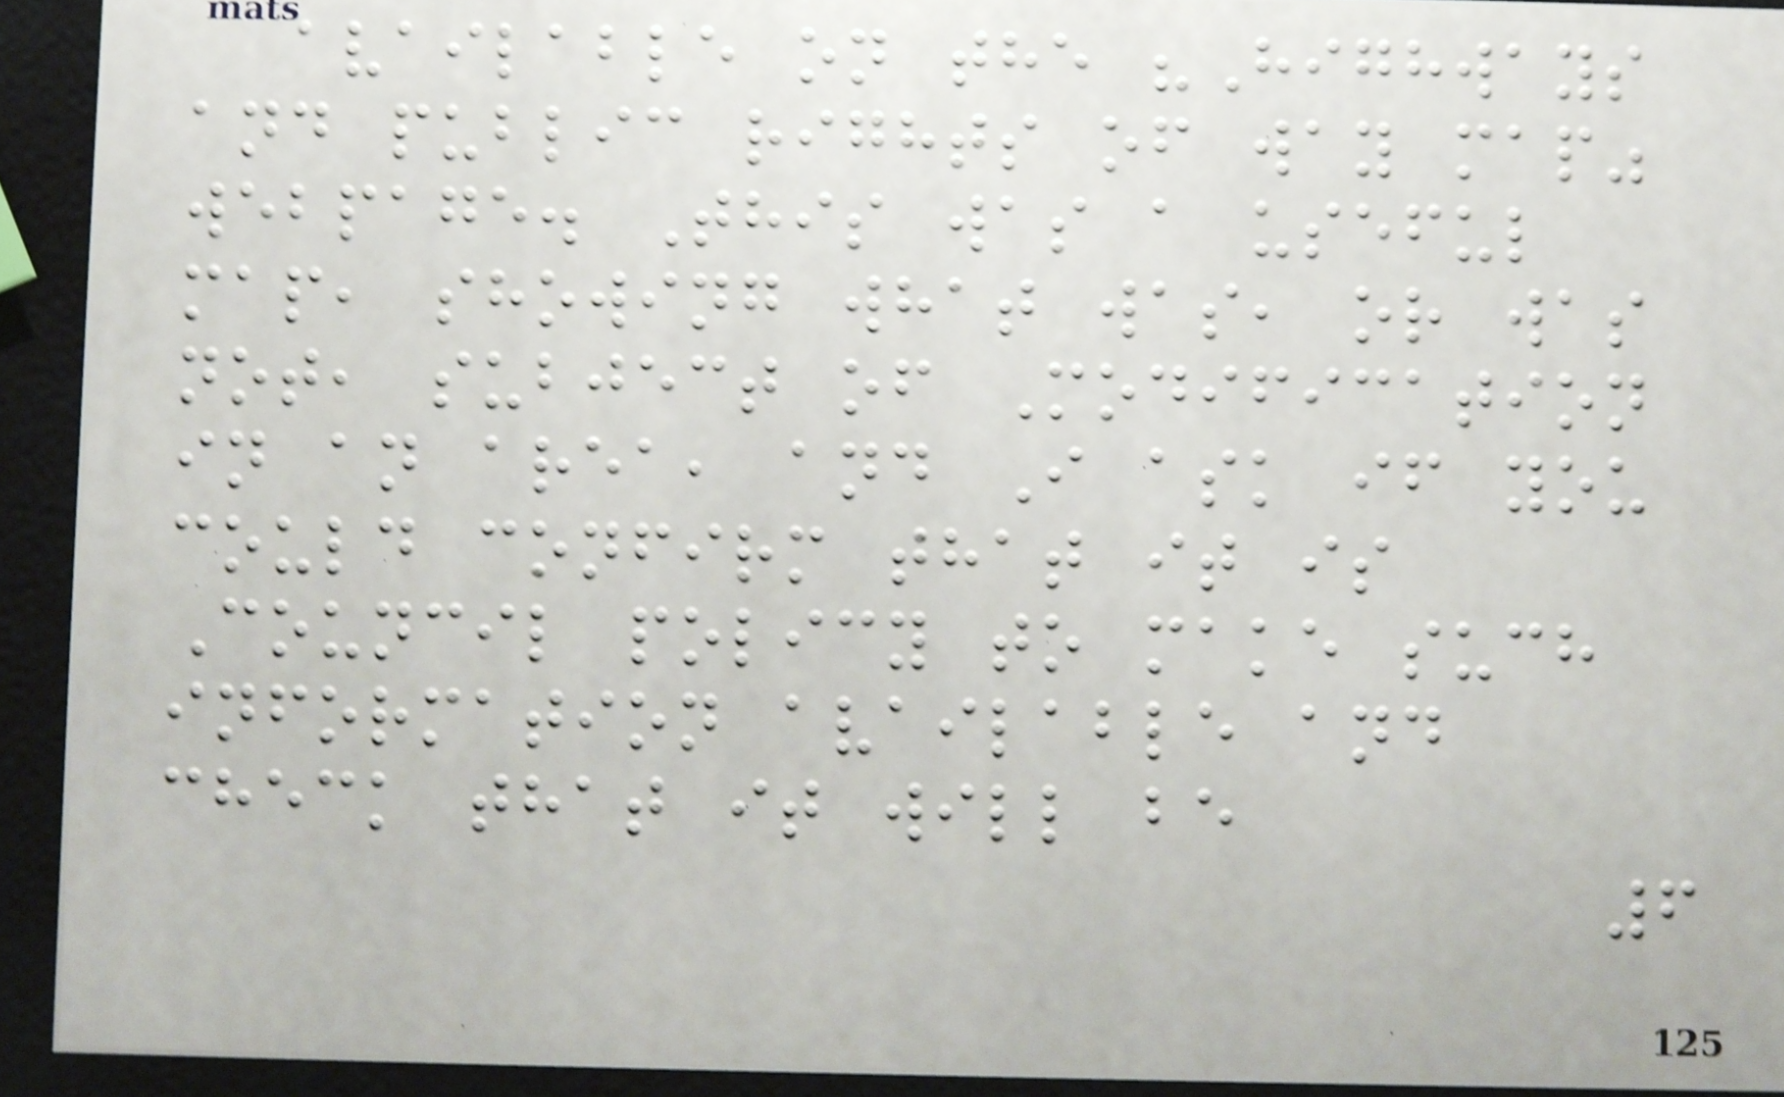available on the "Highways
and public rights of way map"
webpage. This was a useful
map, showing what was, or was
not, subject of Modification
in an area, and I ask if you
could confirm that it is
Council policy to make such
information available and
check that it will be
6
